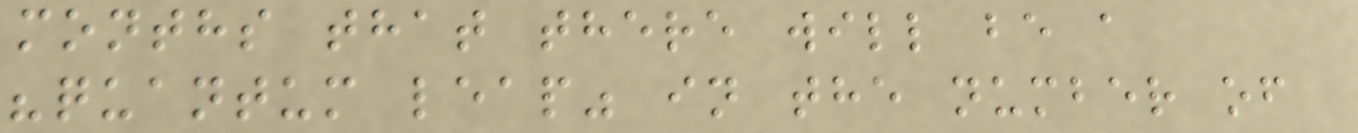months that there will be a
"quantum leap" in the number of
